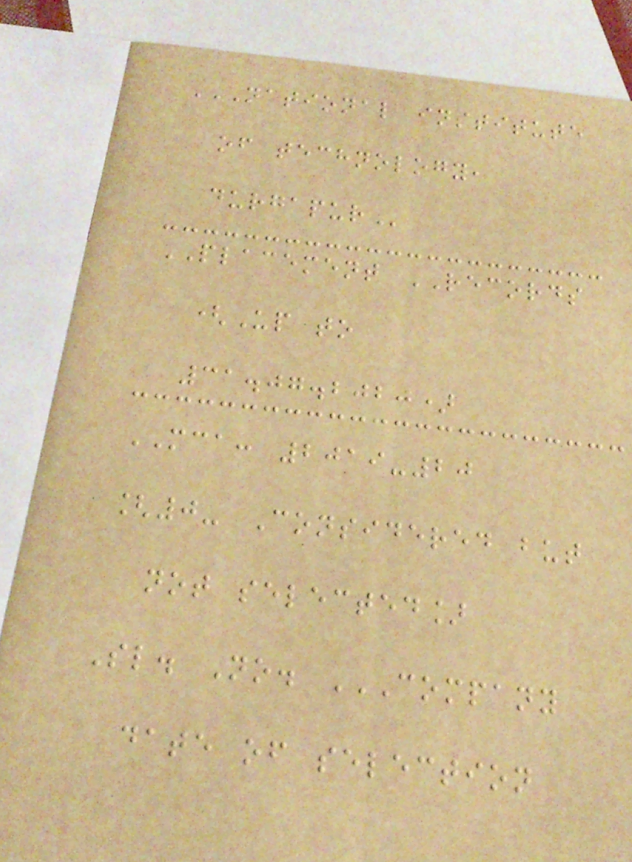NATIONAL INSTITUTE
OF TECHNOLOGY,
DURGAPUR
PLACEMENT RECORDS
(Up to
31.07.2020)
MCA: 2019-20
[0- Considered but
not selected]
Sl. No. COMPANY
DATE OF SELECTION
